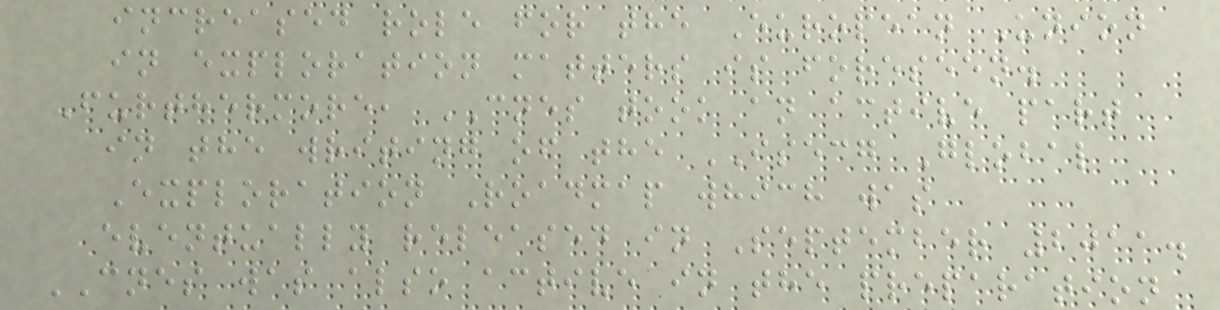increased role for the European Union
in exploration matters is foreseen.
Furthermore, CNES took an active part
in the writing of the ISECG Global
Exploration Roadmap which was
eventually released in September 2011.
CNES was also active in the preparation
